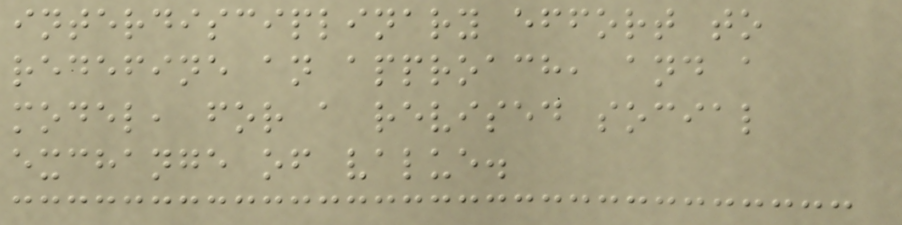interdisciplinary effort to
redefine an approach, and a
model, for a revised social
exchange of value.
